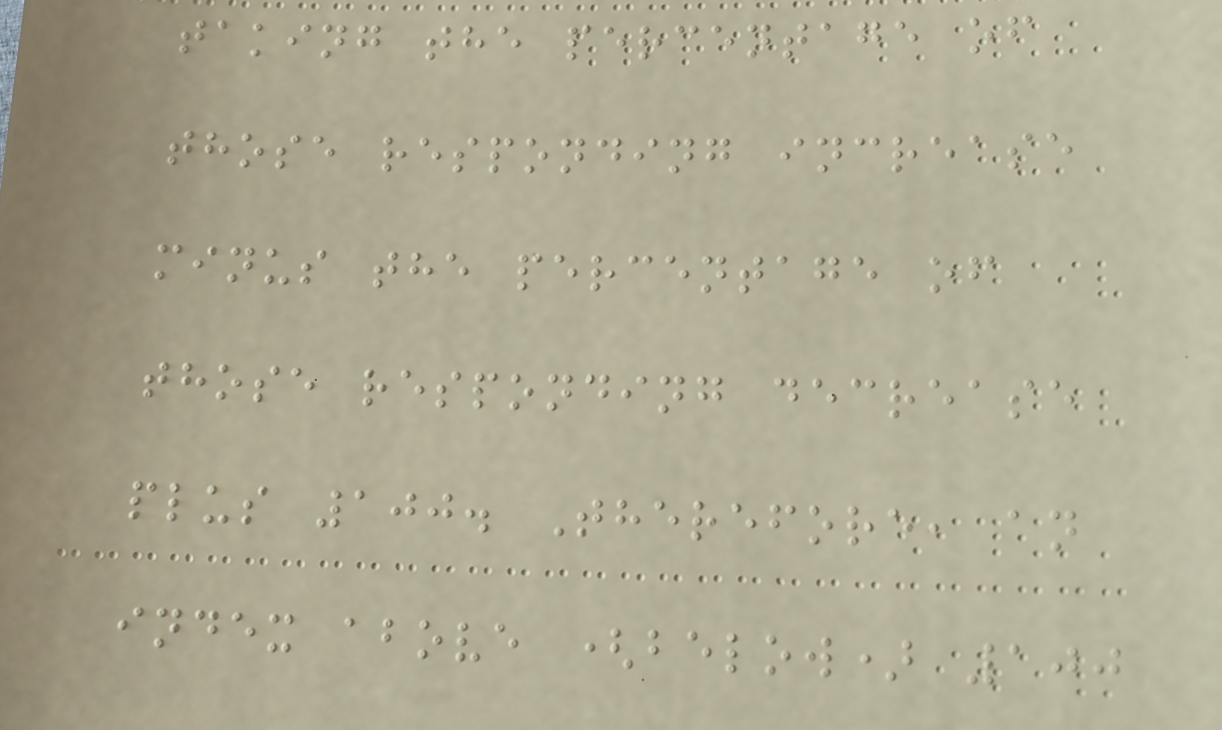taking the percentage of
those responding increase
minus the percentage of
those responding decrease
plus 100. Therefore, an
index above (below) 100
